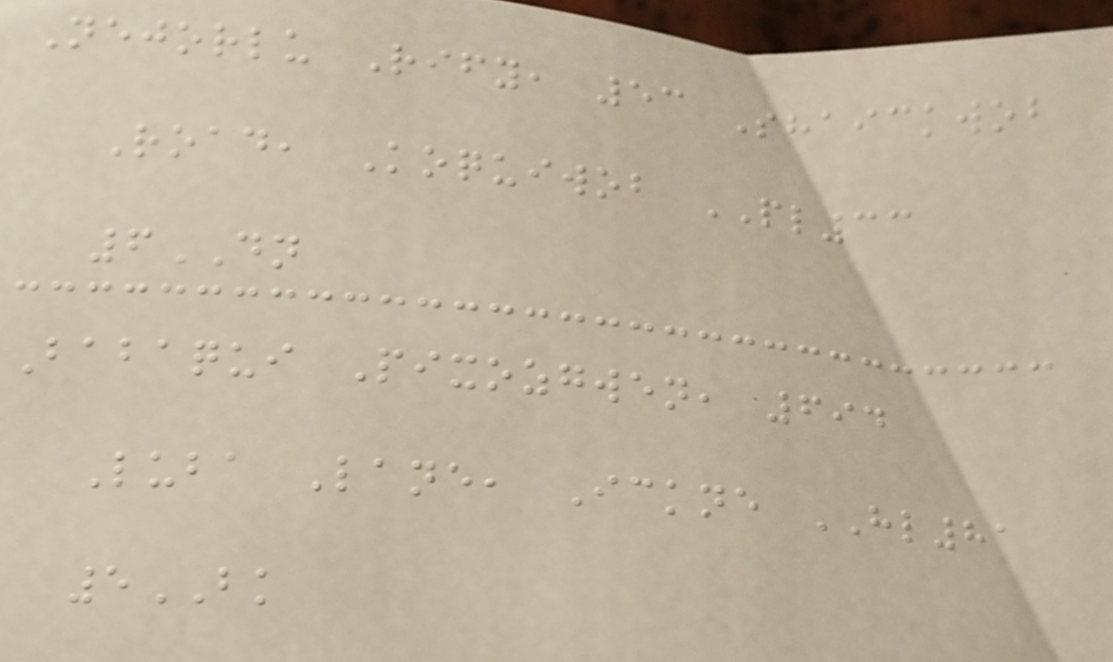Nejorlu Rify, 53 Shaickwob
Road, Koquiwob PL33
6DN
Babaqui Pixozgwen, 694
Luba Lane, Ickne HL81
5BK
